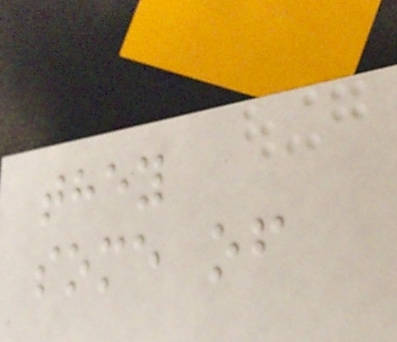they
some of
